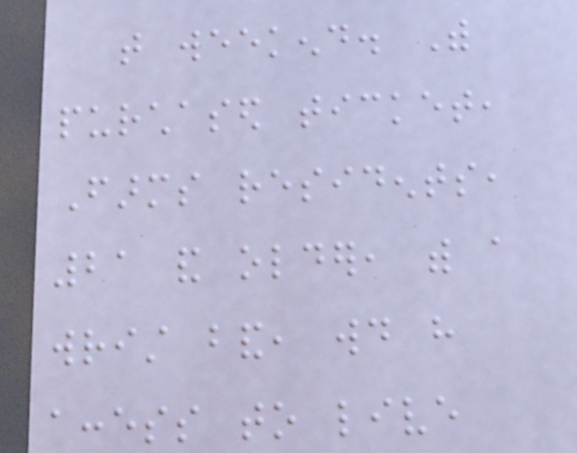that weekend. With
purchased ticket,
Farms residents,
21 and older, with a
wrist band, would have
access to live
